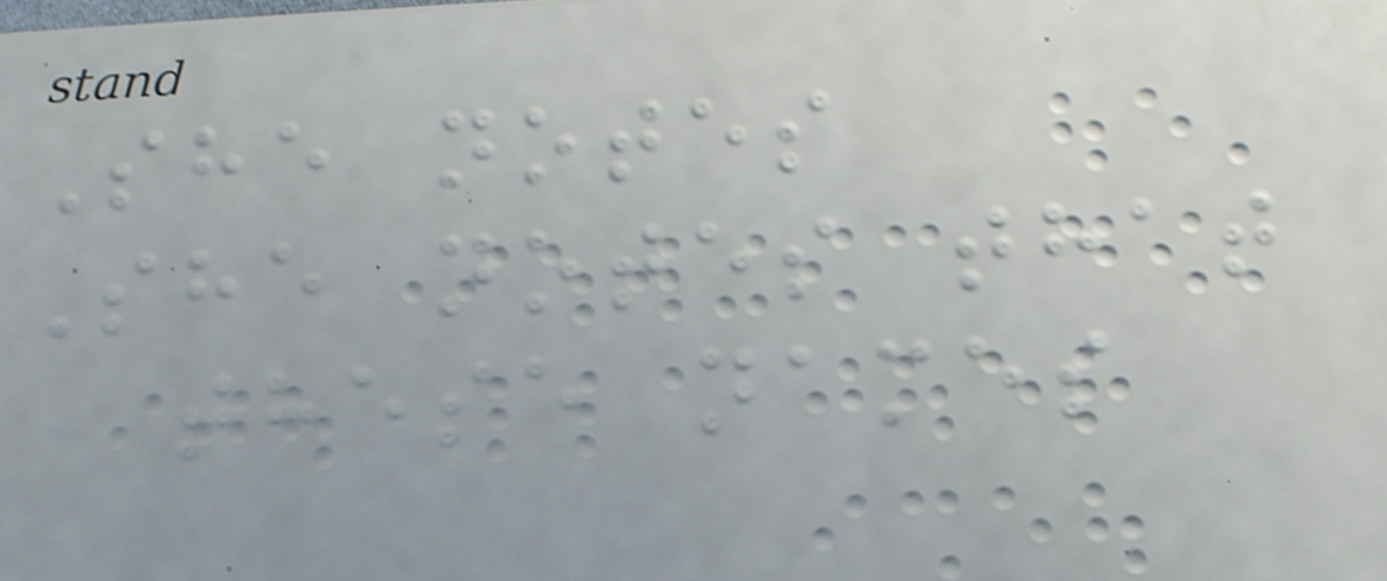She notes
She notes that
these names
